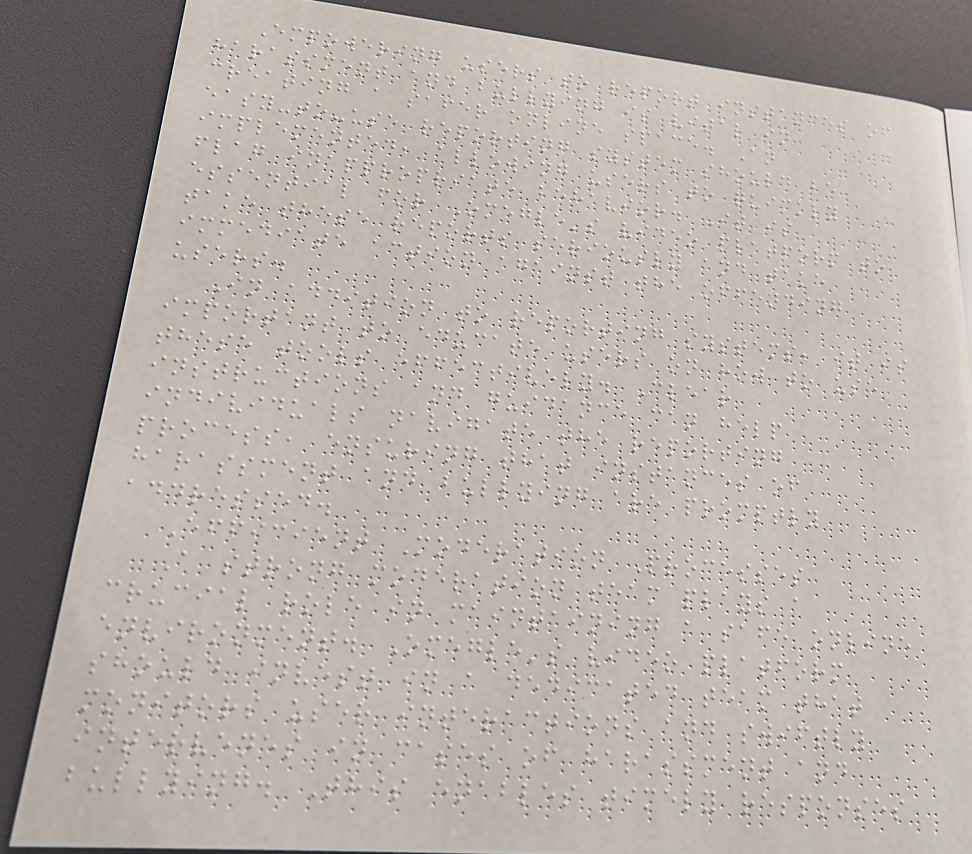Empowering users to report instances of
harassment and bullying is vital in
creating a safer online space. An
easy-to-use reporting system should be
implemented, allowing users to quickly
flag inappropriate behavior. It is
essential for Omegle's video platform to
take these reports seriously and take
immediate action against the offending
users.
In addition to reporting systems, it is
important to educate users on how to use
these tools effectively. Clear
instructions and guidance can help
individuals navigate the reporting
process, ensuring that instances of
harassment and bullying are promptly
addressed.
Efficient Moderation Processes
A strong moderation team plays a
crucial role in maintaining a safe online
environment. Omegle's video platform
should invest in a dedicated team that
monitors user interactions and swiftly
intervenes in cases of harassment and
bullying. This enables timely responses
